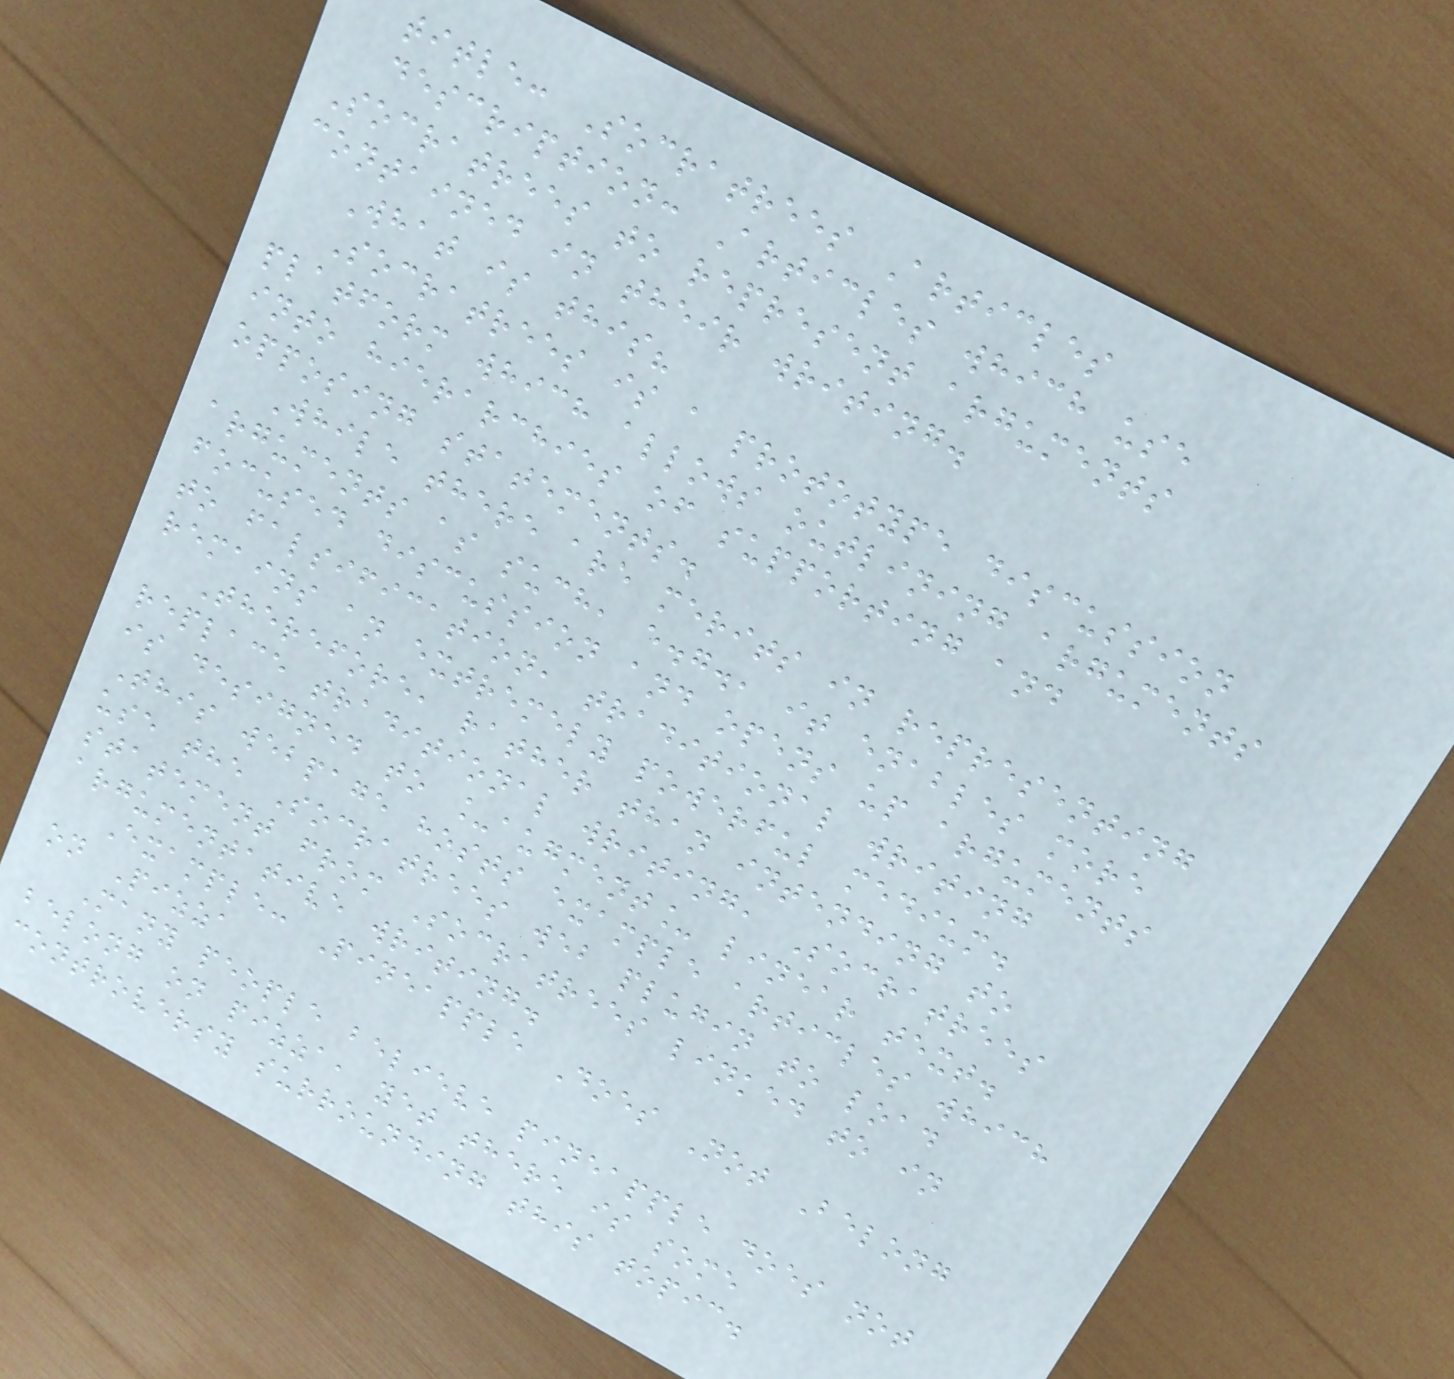title: Socratrees Articles
description: Articles which use
Socratrees to represent arguments
contained in their writing.
What is this?
Socratrees is a prototype discussion
platform which allows outlining arguments
into hierarchies of supporting and
opposing statements.
While there are merits in representing
arguments as such, e.g., it enables more
focused discussion and opens up arguments
to falsification, traditional writing
remains an extremely powerful medium.
Therefore, rather than intending to
replace traditional writing, Socratrees
is designed to _augment_ linear text.
This webpage hosts example articles which
use the Socratrees web plugin to load
statement from Socratrees linked to in
argumentative writing.
Example: Pineapple Does Not Belong
on Pizza
Many people believe pineapple does not
belong on pizza, yet there is some
controversy surrounding this topic.
